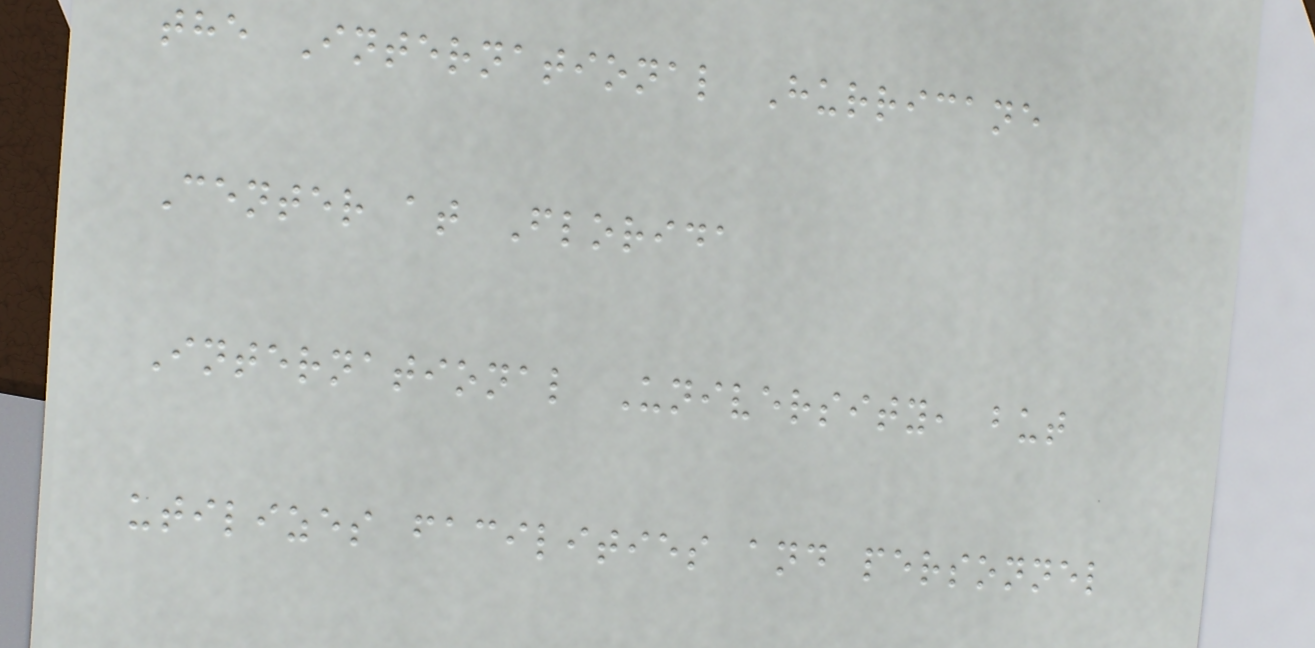the International Hurricane
Center at Florida
International University, but
utilizes facilities and personnel
